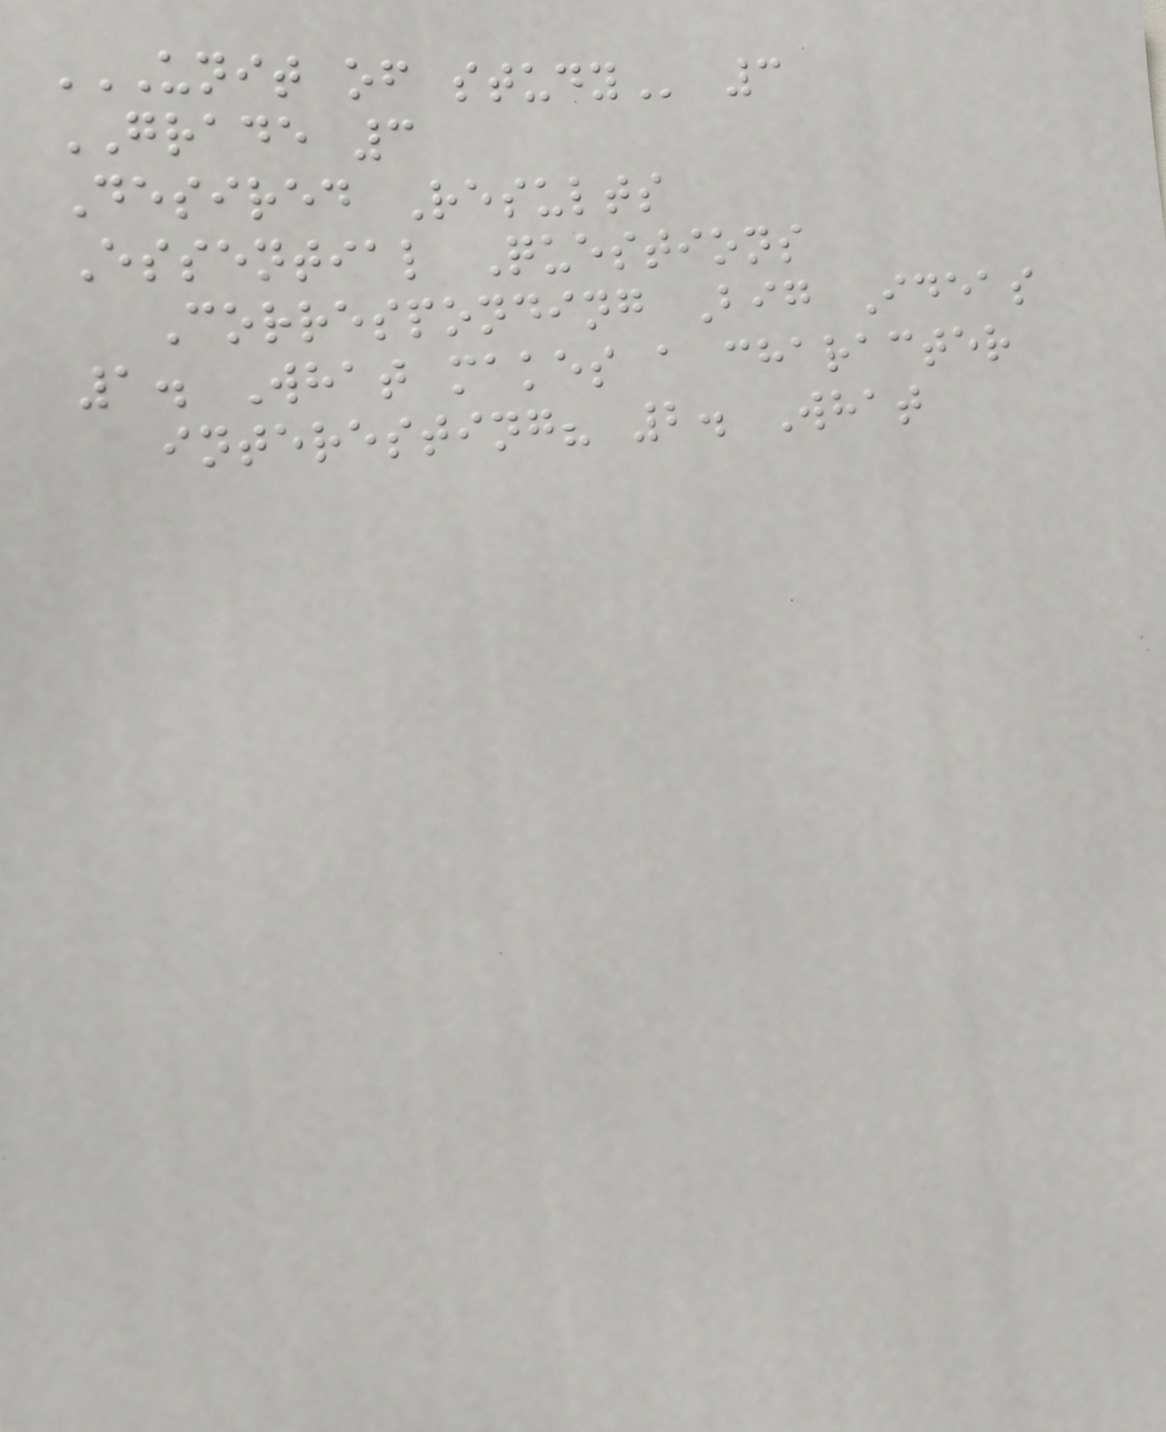UNIT OF STUDY 3
GRADE 3
Desired Results
Essential Questions
Corresponding Big Ideas
1. What makes a character
interesting? 2. What
